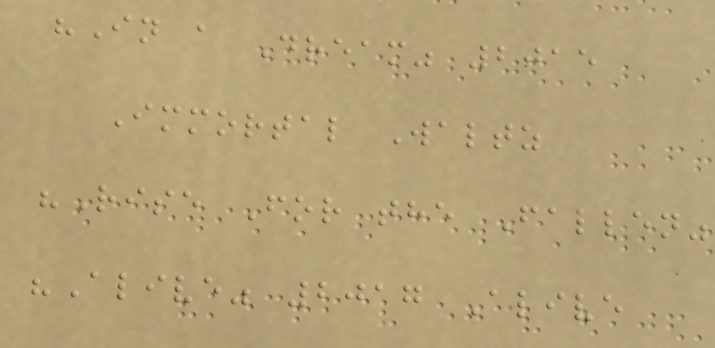"In a Dream" 2015
Immortal Waltz
"Rise For the Fallen"
"Alive" 2017 Alive
